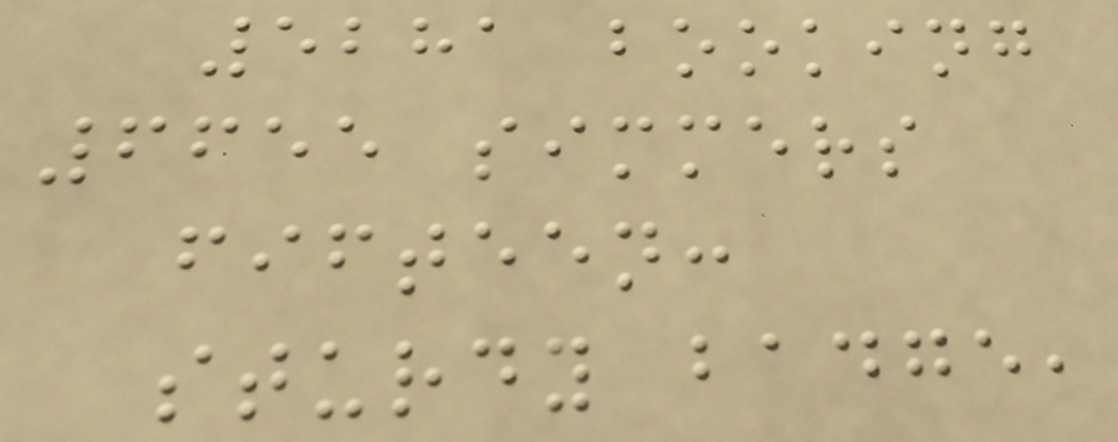5281 booking
6655 simmers
fifteen:
sturdy badge,
